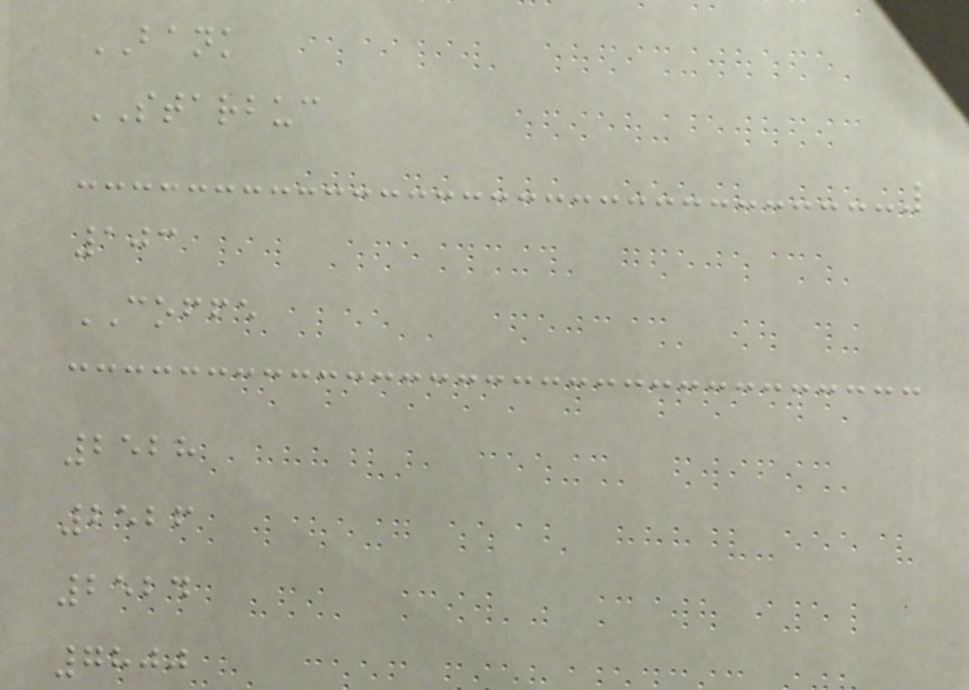BANK
STARBUC
103
COFFE
2528
2526
2524
7800
